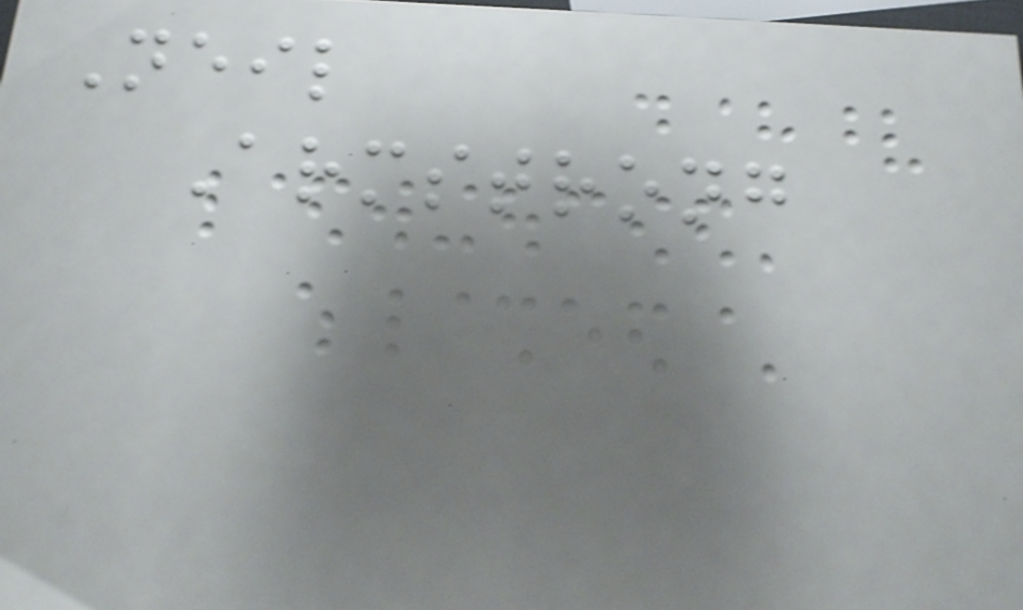Neil
Armstrong
